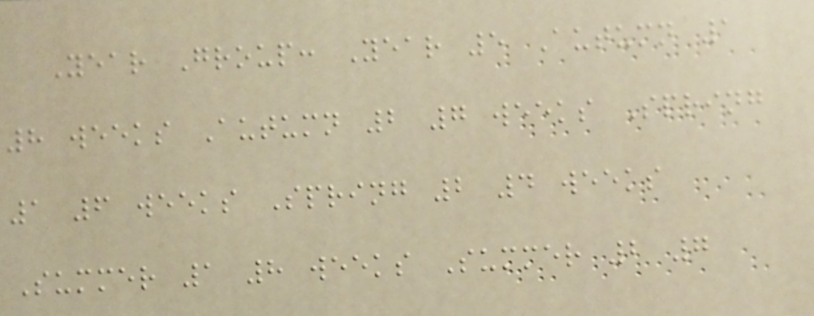Year Group: Year 5 Autumn 1
8 weeks Autumn 2 7 weeks Spring
1 6 weeks Spring 2 4 weeks
Summer 1 8 weeks Summer 2 7
